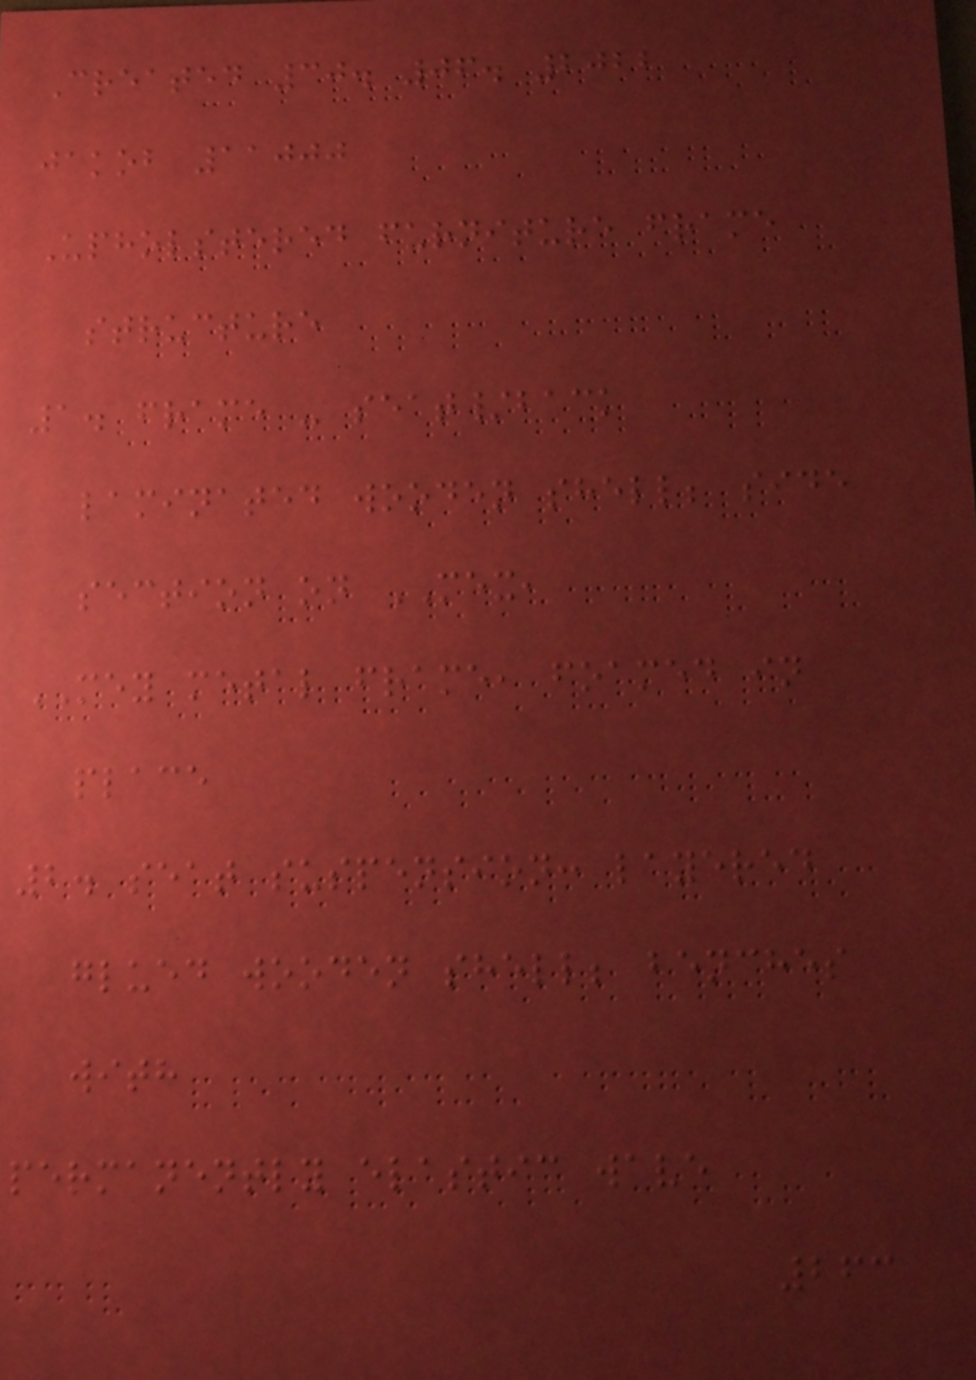Created 30. 06. 2022
jakob 11000
Upholstered furniture frame
structure
1. frame - seat/back
laminated wooden shell; side
section on MEX,
MEY metal frame, foamed in
place
2. seat suspension: layered
glued wooden shell; benches
with
permanently elastic wave
263
